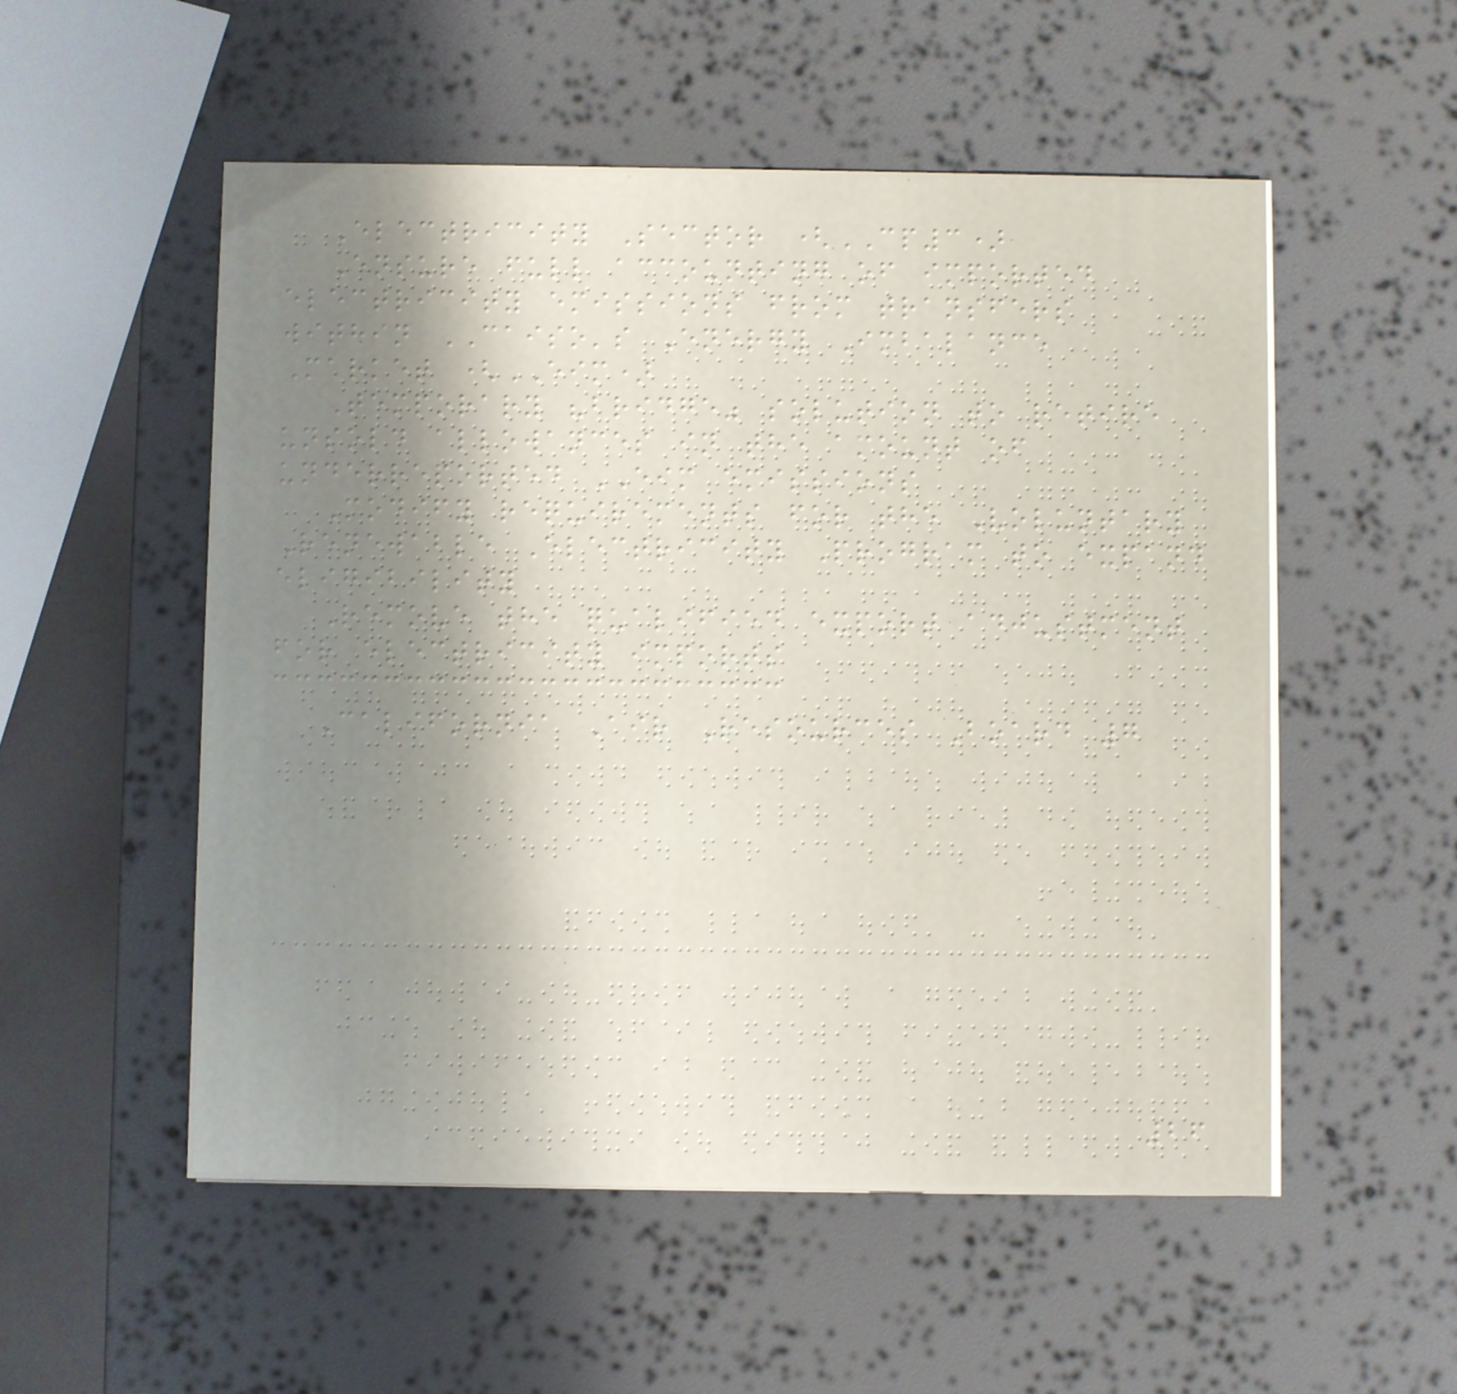Electricity Sector (CP3)
Ensure full accounting of imported
electricity emissions from transfers
within CAISO's Energy Imbalance
Market (EIM)
Temporary "bridge" solution to retire
unsold allowances in the amount of
underreported EIM emissions
Modify requirements for the Voluntary
Renewable Electricity Program to expand
eligibility
Remove the qualified export adjustment
for electricity imports
California Air Resources Board 7
26
